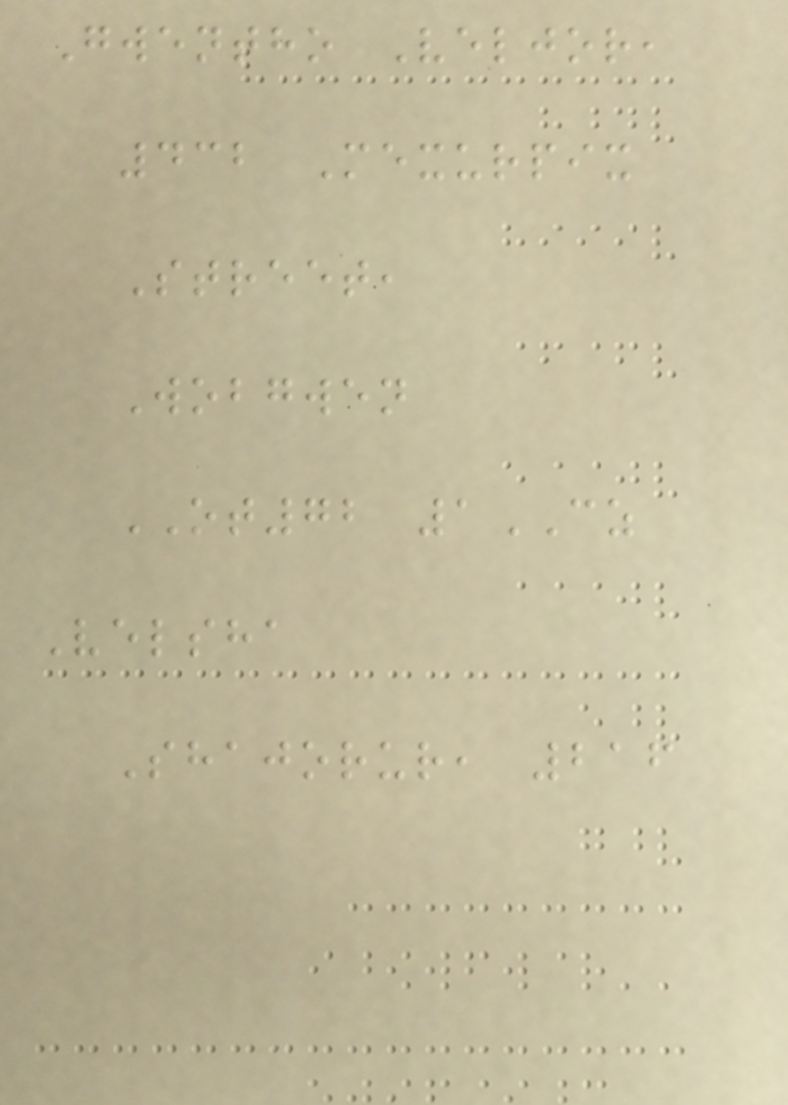Gwentho Veljor,
432 Mexurpix
Street,
Wobgwen
OT72 1CZ
Velsha
Shajorur, 216
